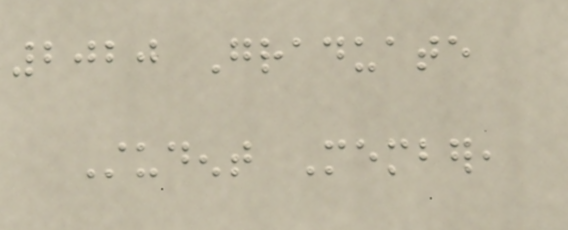2020 Graduate
Student Member,
